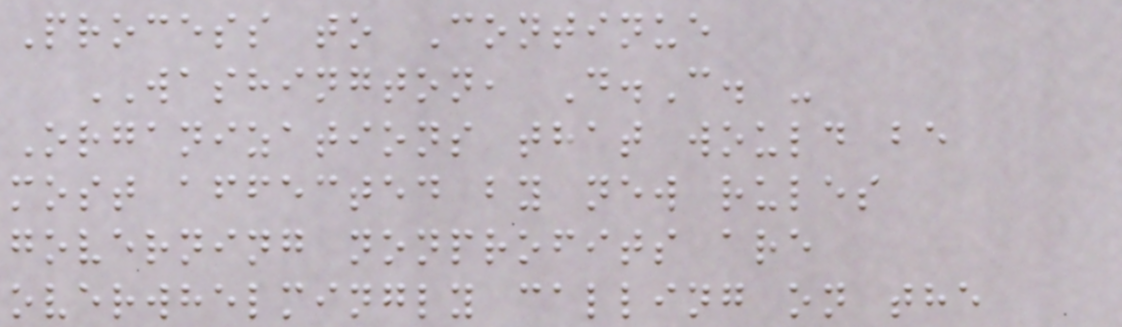Process to Continue
WASHINGTON, D.C. -
Organizations that would be
most affected by new rules
governing nonprofits are
overwhelmingly calling on the
